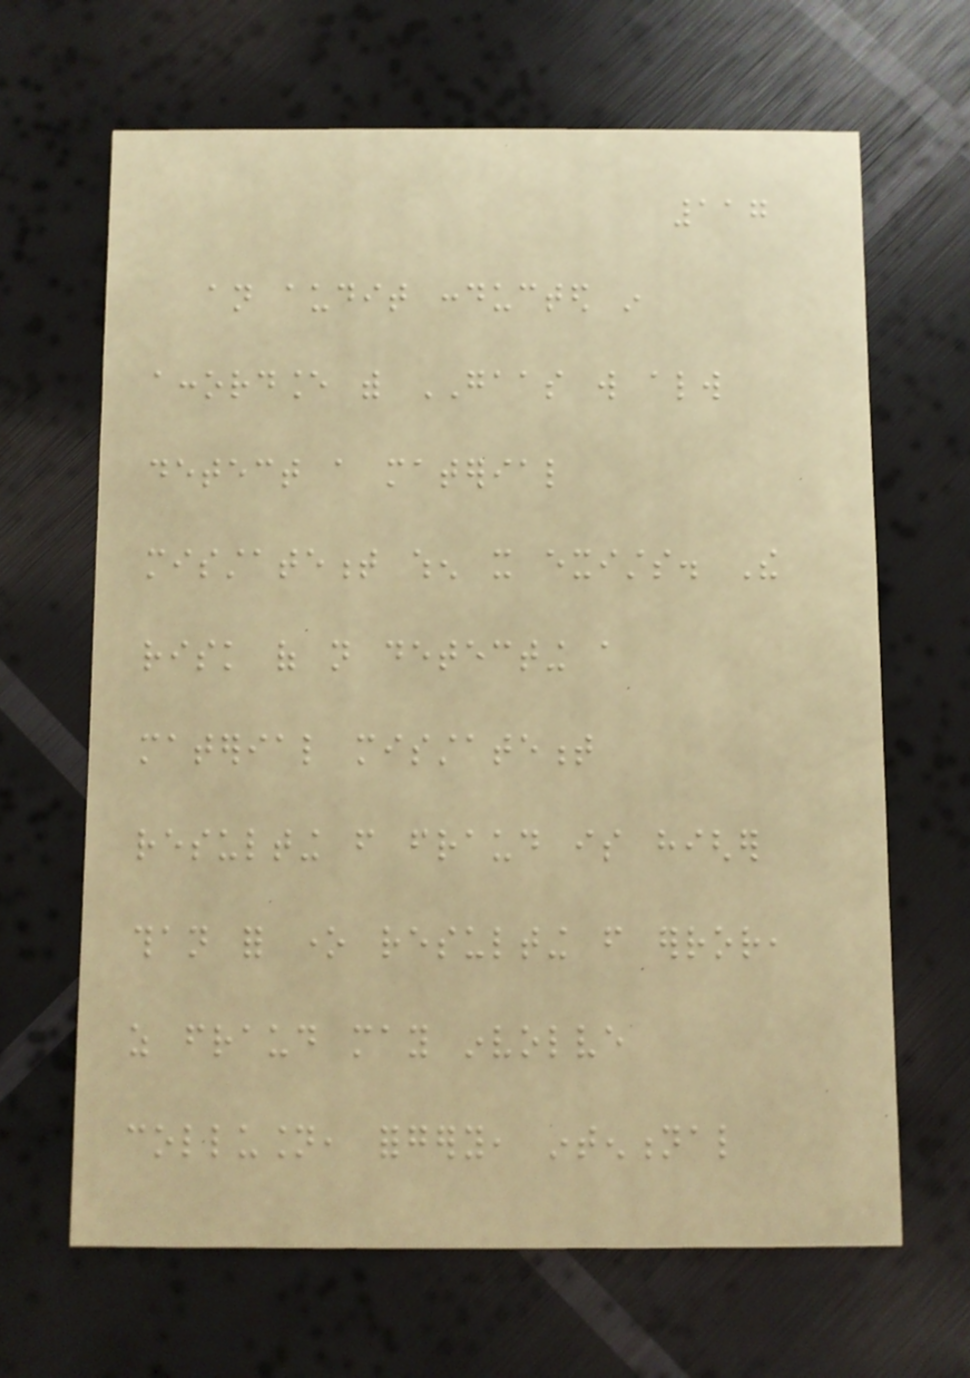117
an audit conducted in
accordance with GAAS will always
detect a material
misstatement when it exists. The
risk of not detecting a
material misstatement
resulting from fraud is higher
than for one resulting from error,
as fraud may involve
collusion, forgery, intentional
